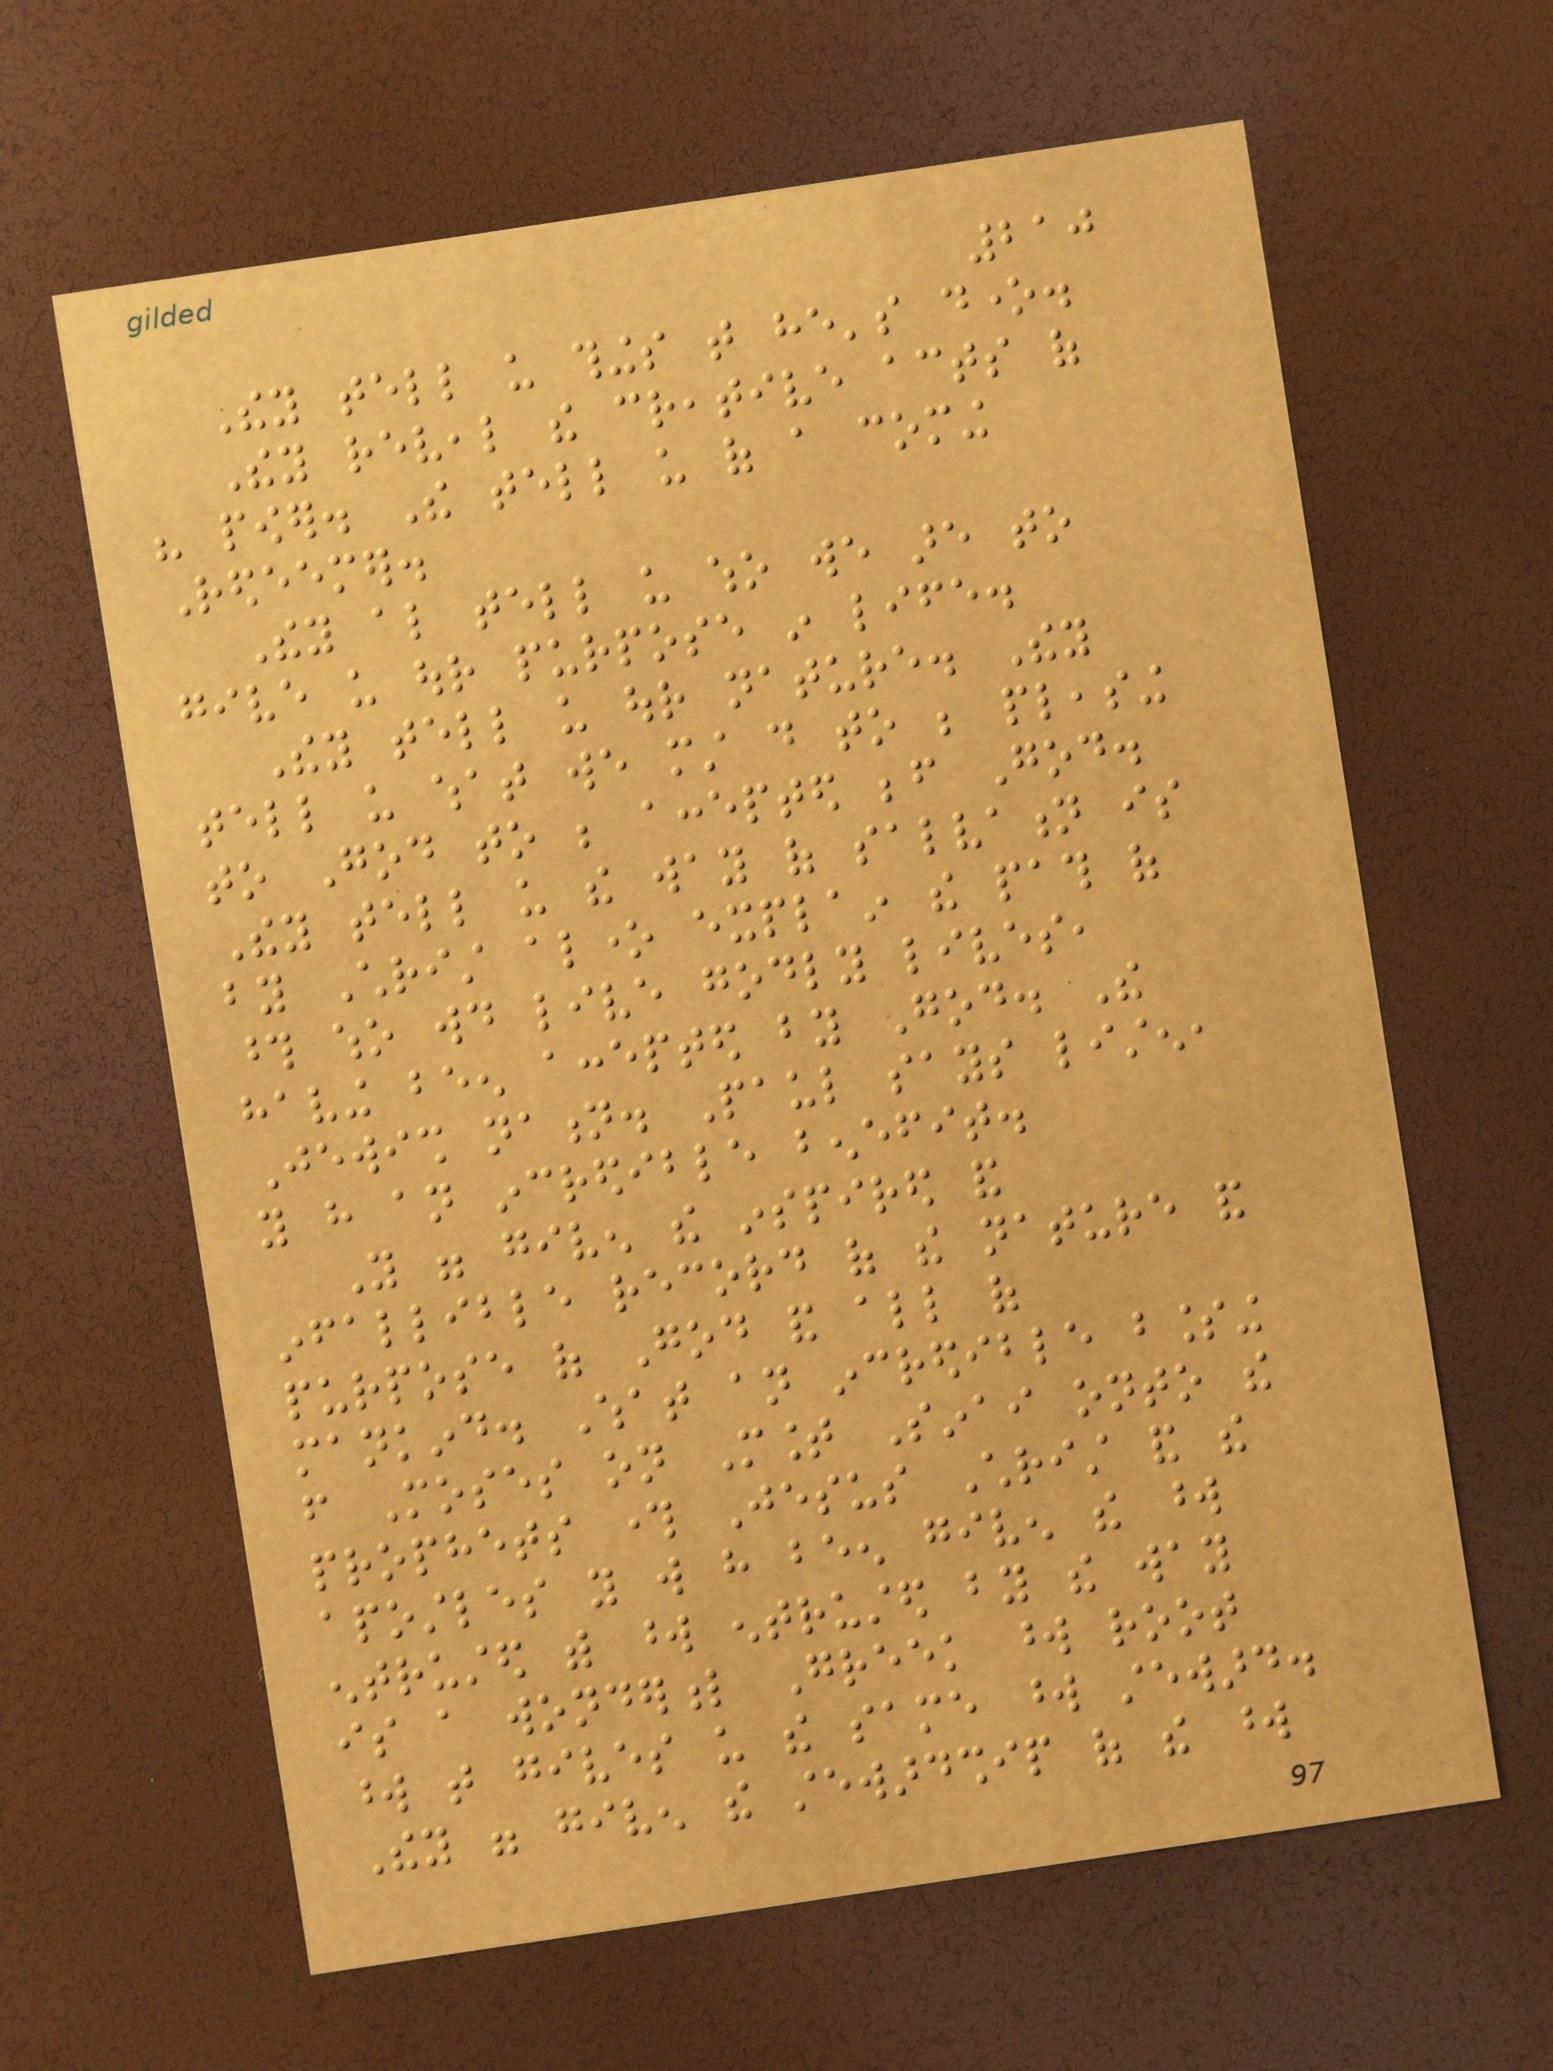210
They tell us things that he's done.
They reveal the creative acts of
his power. The tell us of a coming
Redeemer.
They also tell us who we are to
give us our purpose in life.
They tell us our nature. They
tell us what we must do to be pleasing
to God to be accepted before God.
They tell us the way of salvation is
by Christ alone explain the path of
those who would live godly lives,
having been accepted by God. The
Jewish nation. Paul says listen,
you have an incredible benefit.
You were given the inspired and
infallible record of the nature and
purpose of God and all of
mankind. What an incredible blessing
from Moses on Mount Sinai onto the
prophets through Jesus Christ and the
apostles you will have been given the word
entrusted with word entrusted by the way
is a wonderful Greek word root
word that gives us the same word steward.
They were given the stewardship of the word
